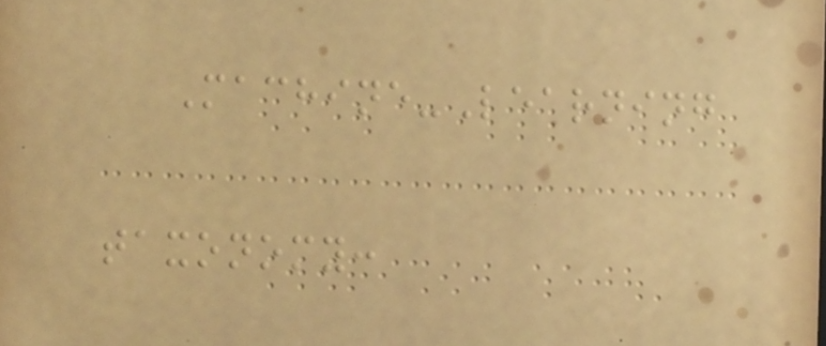Machine-Learning
taxonomy:
